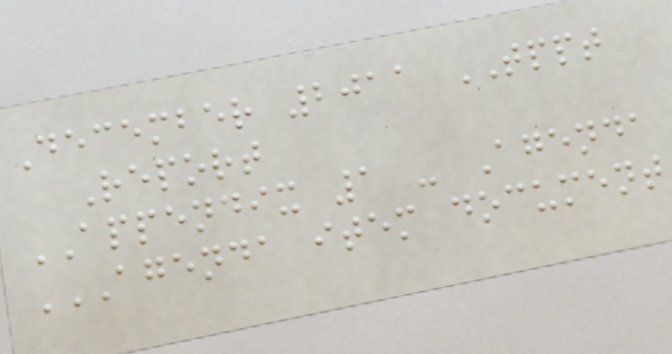December 2011 TPPT
Report
APPENDIX 1 - Agenda
AGENDA ITEM DOCUMENT
